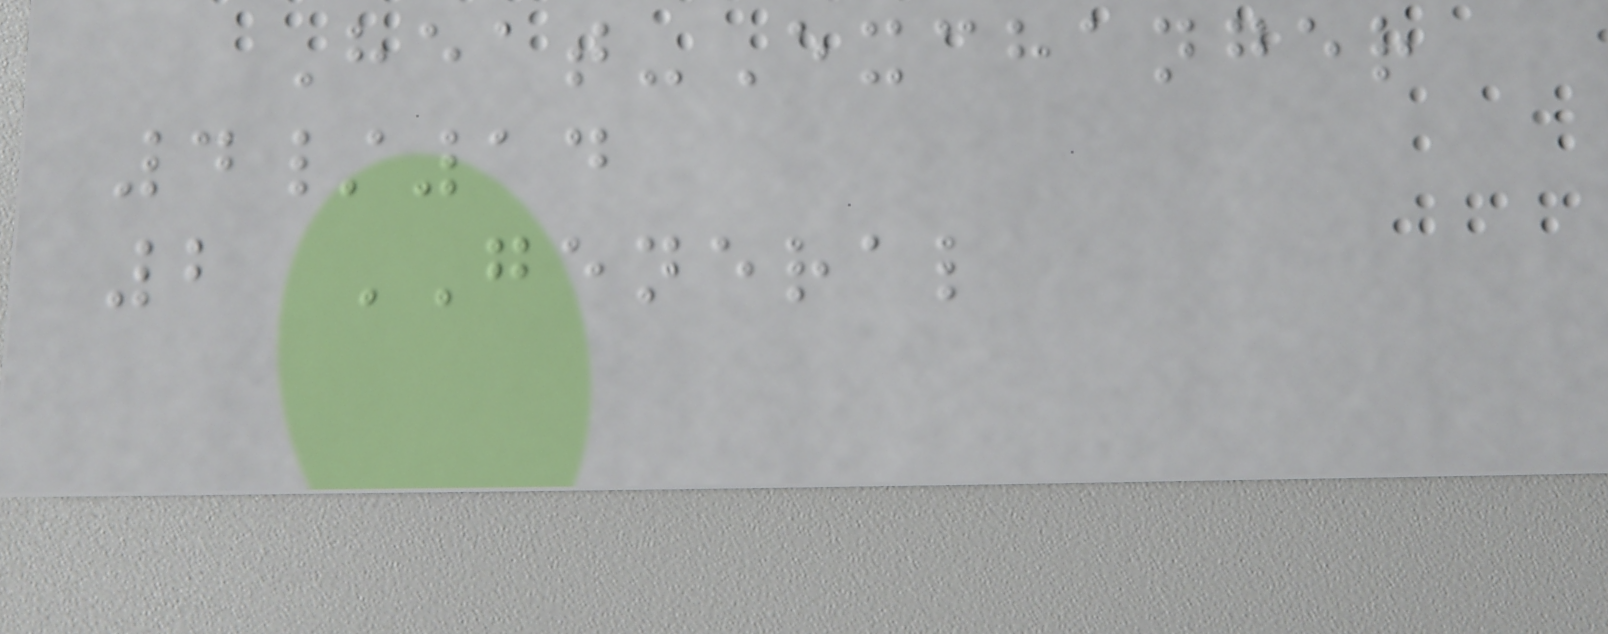Heat-Exchanger
4/14
2 GENERAL
